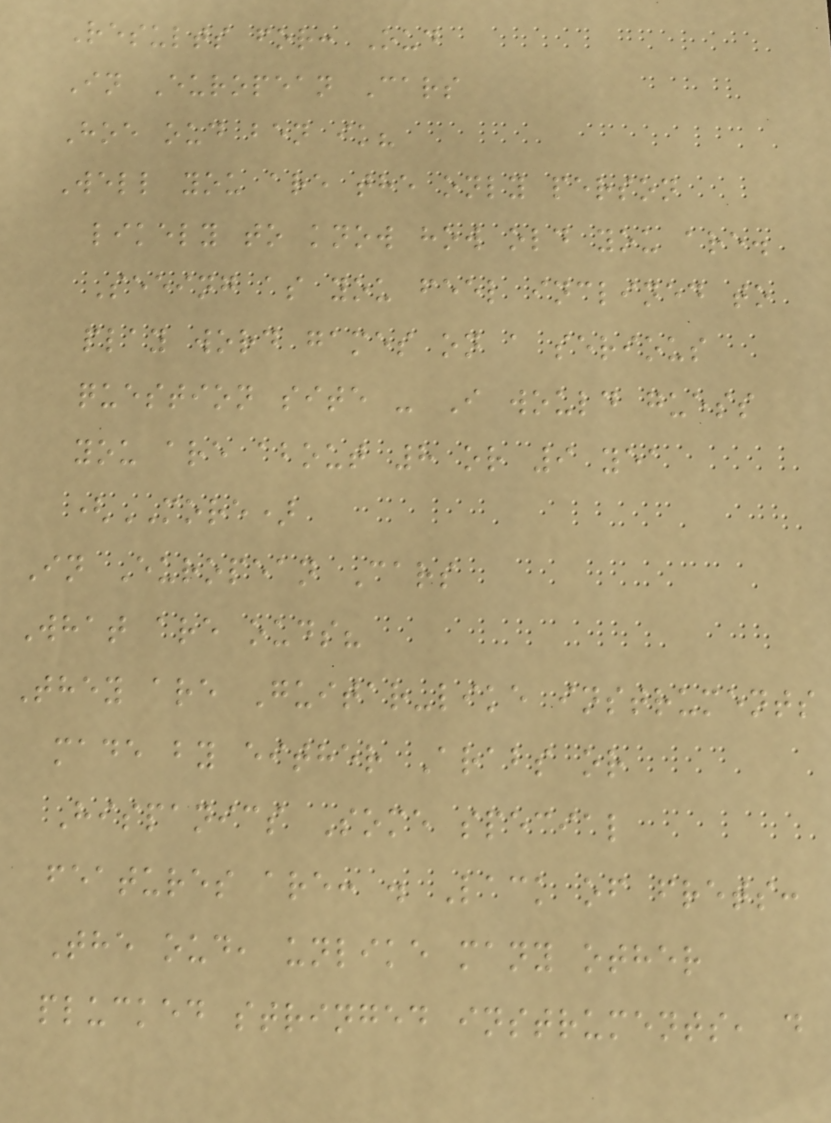Results for: Oud
In European Cars
Hoe oud ben ik?
Well you are the only person
likely to know how old you are.
Seeing as you feel inclined to
play word games on a serious
question site - I would guess
you are about 8 or 9 yea
(MORE)
In European Cars
What are ouds?
They are Guitar-like instruments
made by either Arabs or
Hispanics Some special
features are: . Lack of frets:
The oud, unlike many other
plucked stringed instruments, d
